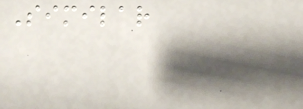Similar
